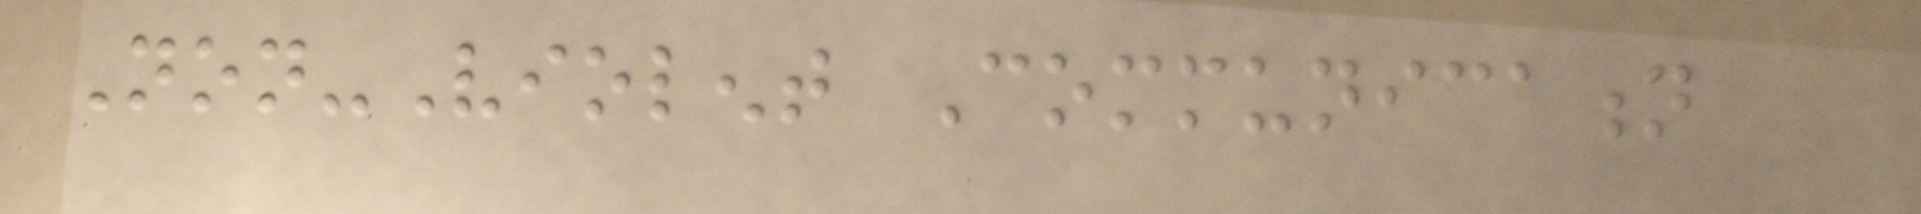Non-Violent Communication
